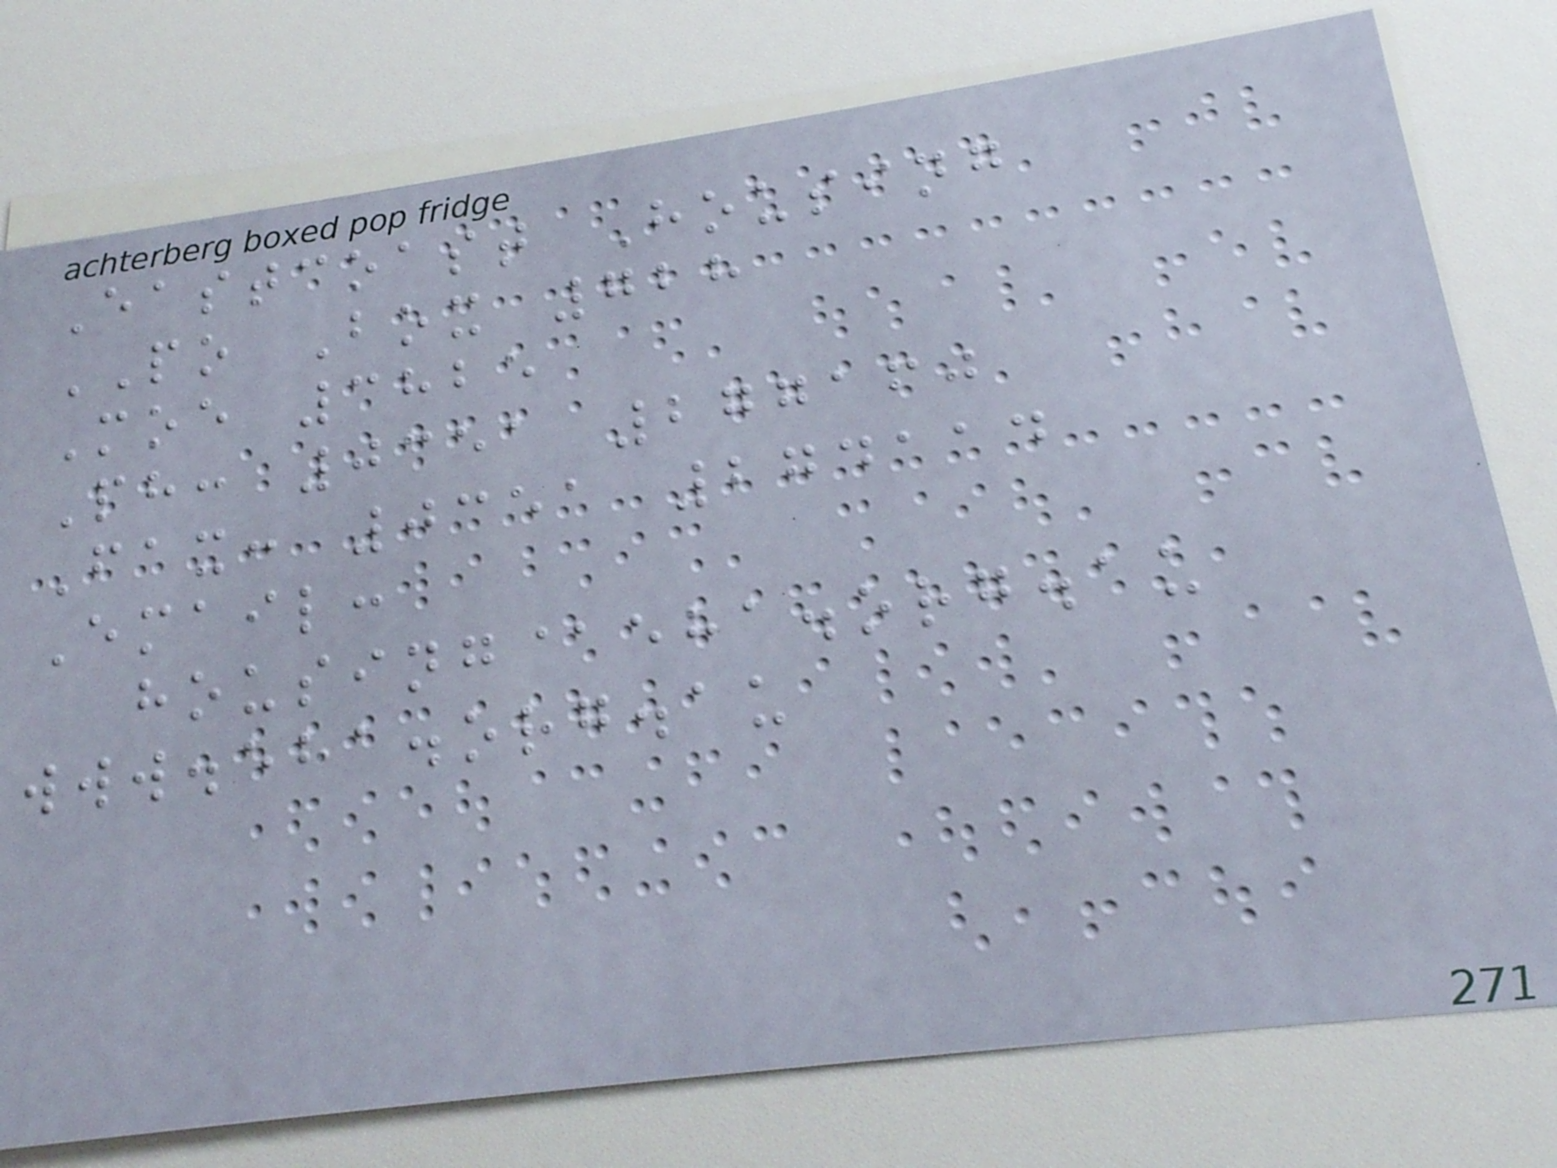Eastcoast Housing
PO Box 728
Moe 3825
Ph: 0351 277160
Fax: 0351 274114
Email:
housing@eha.org.au
www.eha.org.au
